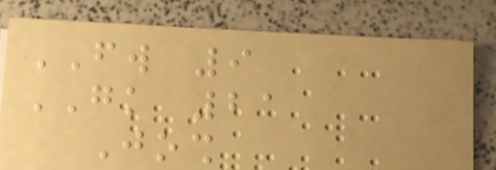FW 9
GK 21
Josh
